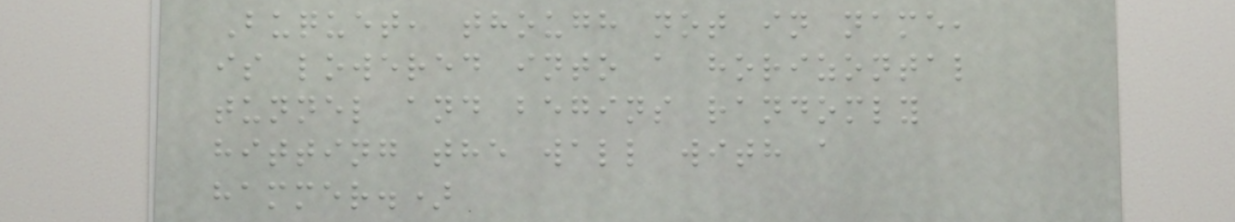Buquet, though not in name,
is lowered into a horizontal
tunnel and begins randomly
hitting the wall with a
hammer.)
